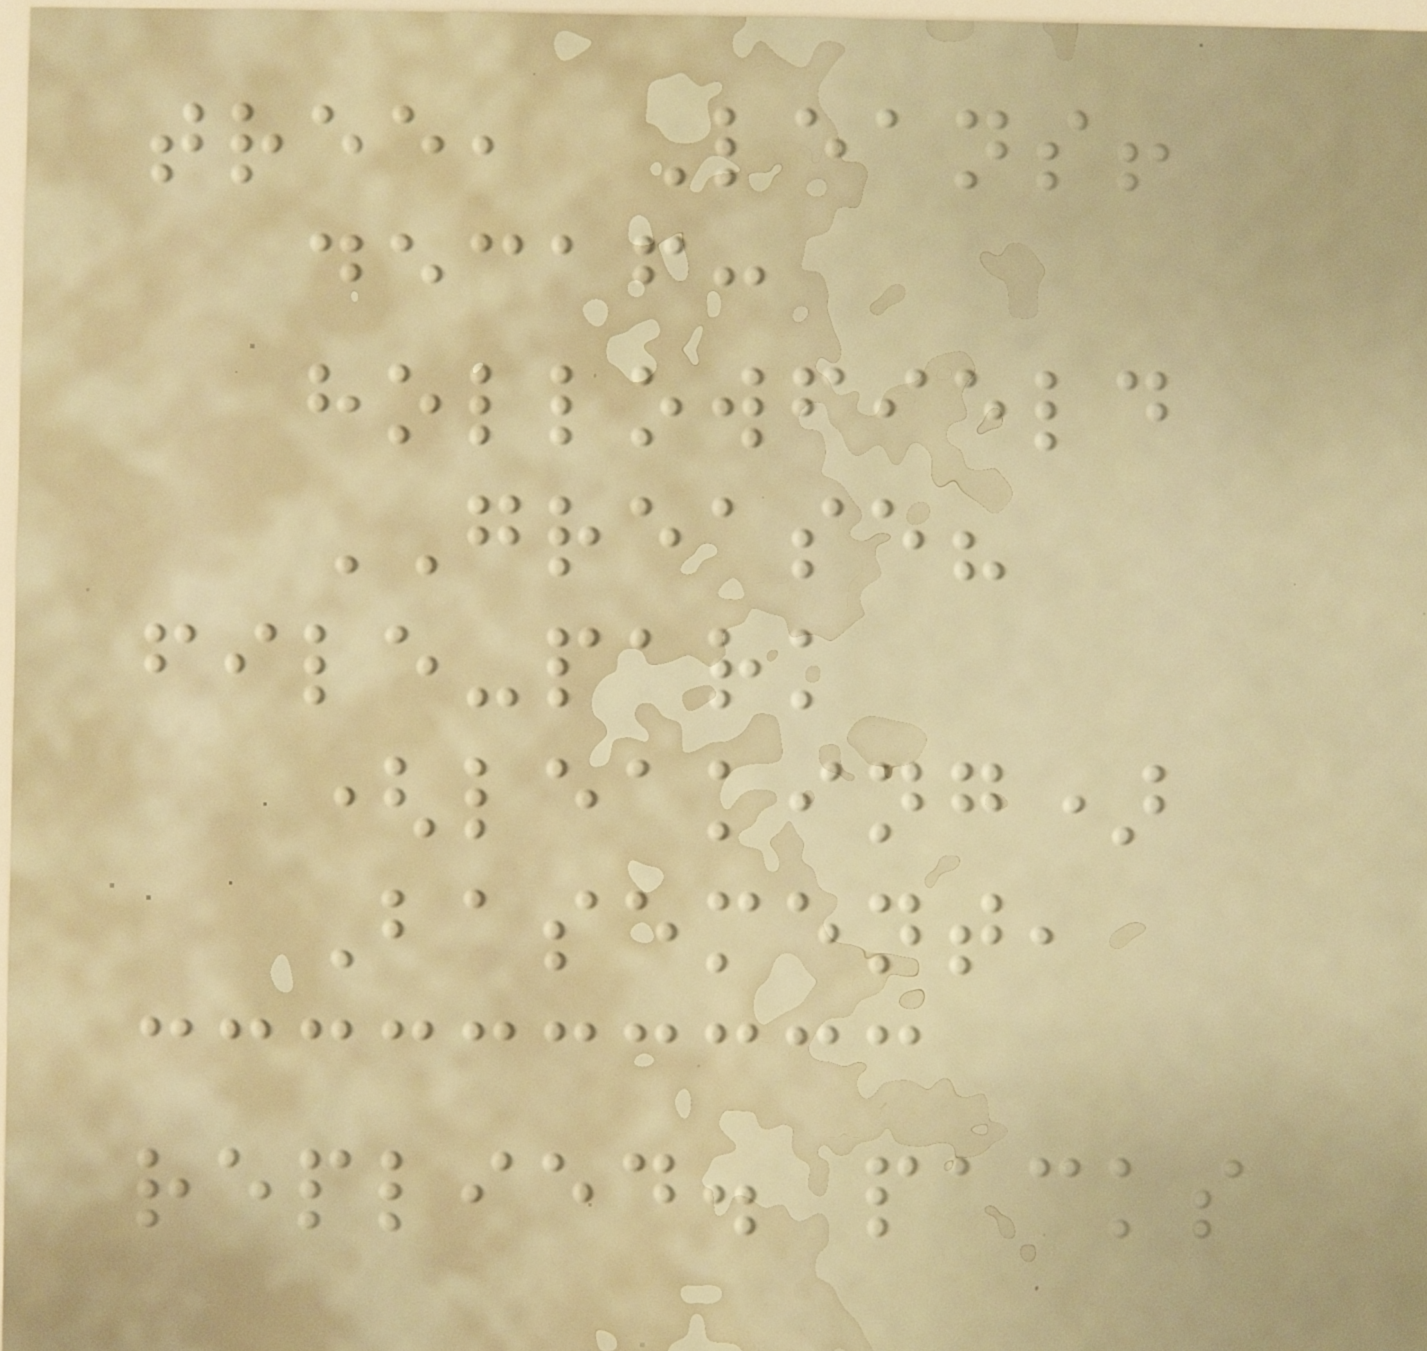tree, Leans!
decaf:
hollowfield
GREASE?
file-park
(leaking)
Basement,
replied. packs
